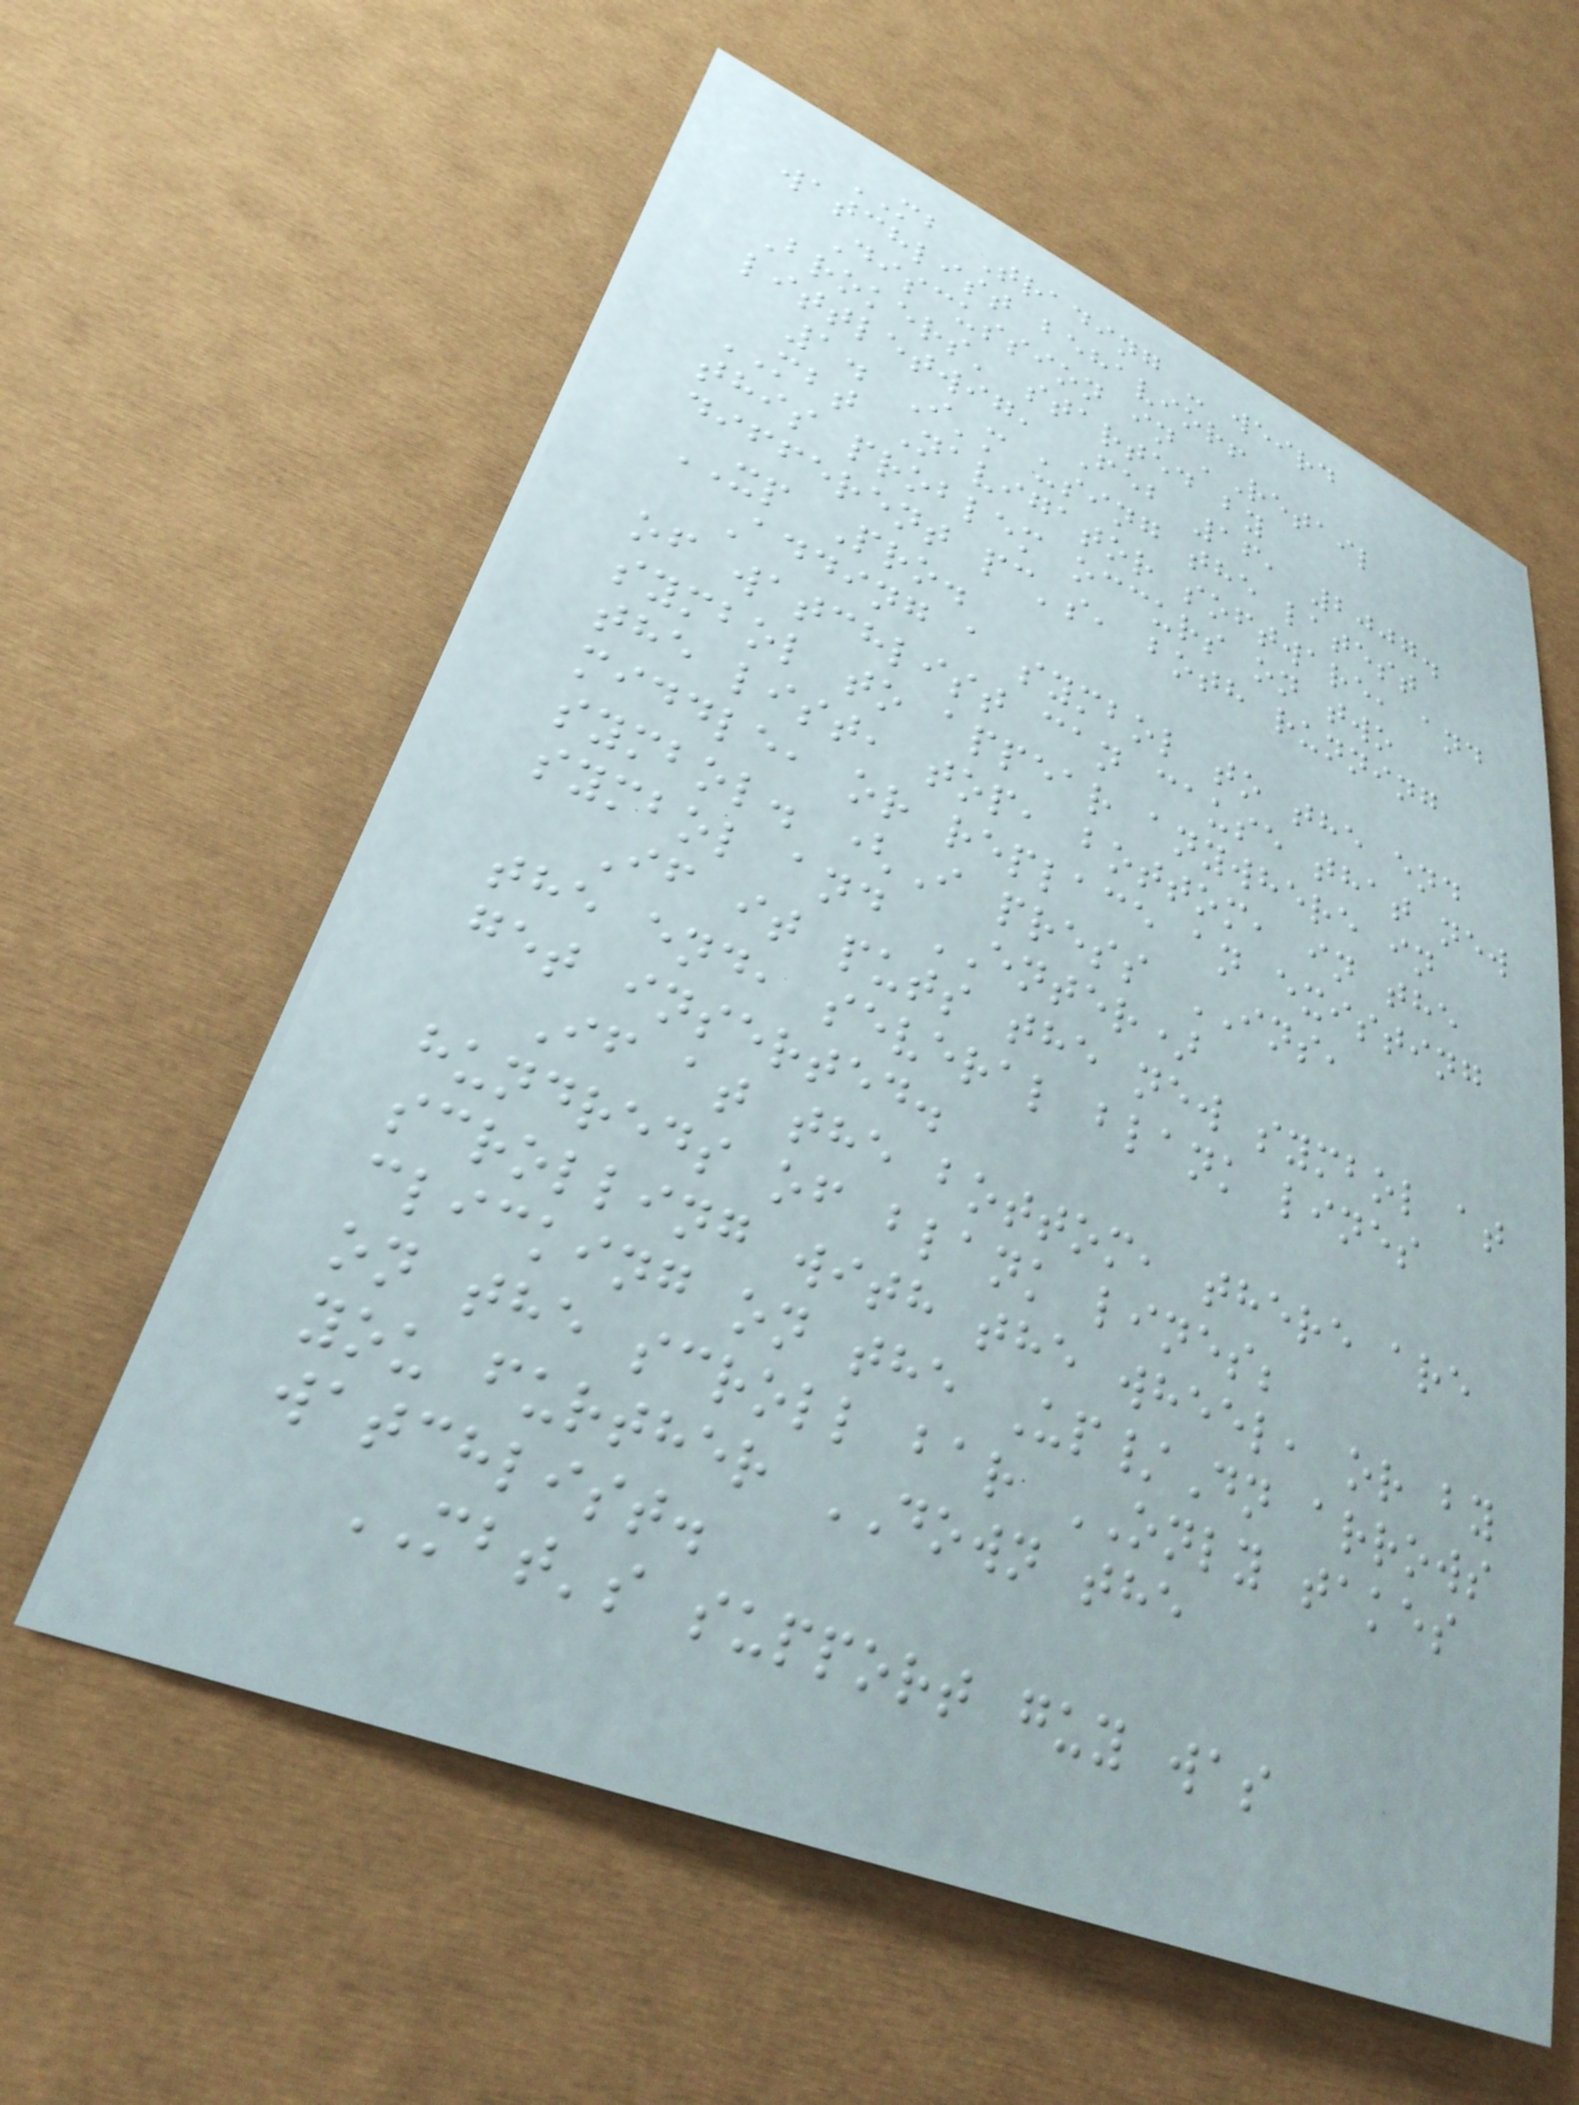MB Trading - weird
watchlist behavior!
Discussion in 'Retail
Brokers' started by
littletwig, Feb 16, 2007.
1. I'm using the latest
MBT Navigator software, and
this problem occurs on two
different pc's, both running
XP Pro.
Adding a symbol to the end
of watchlist can cause that new
symbol to appear anywhere in
the list, top, bottom, in the
middle, or replace an existing
symbol. (I press INS,
symbol and ENTER)
If it puts the new symbol at
the end, several blank lines
get inserted.
If at the bottom, there are
hundreds of blank lines;
scrolling with the wheel, or by
clicking on the Up/Dn arrows
on the scroll bar ONLY takes
you further DOWN the
watchlist.
MBT's support guy was
